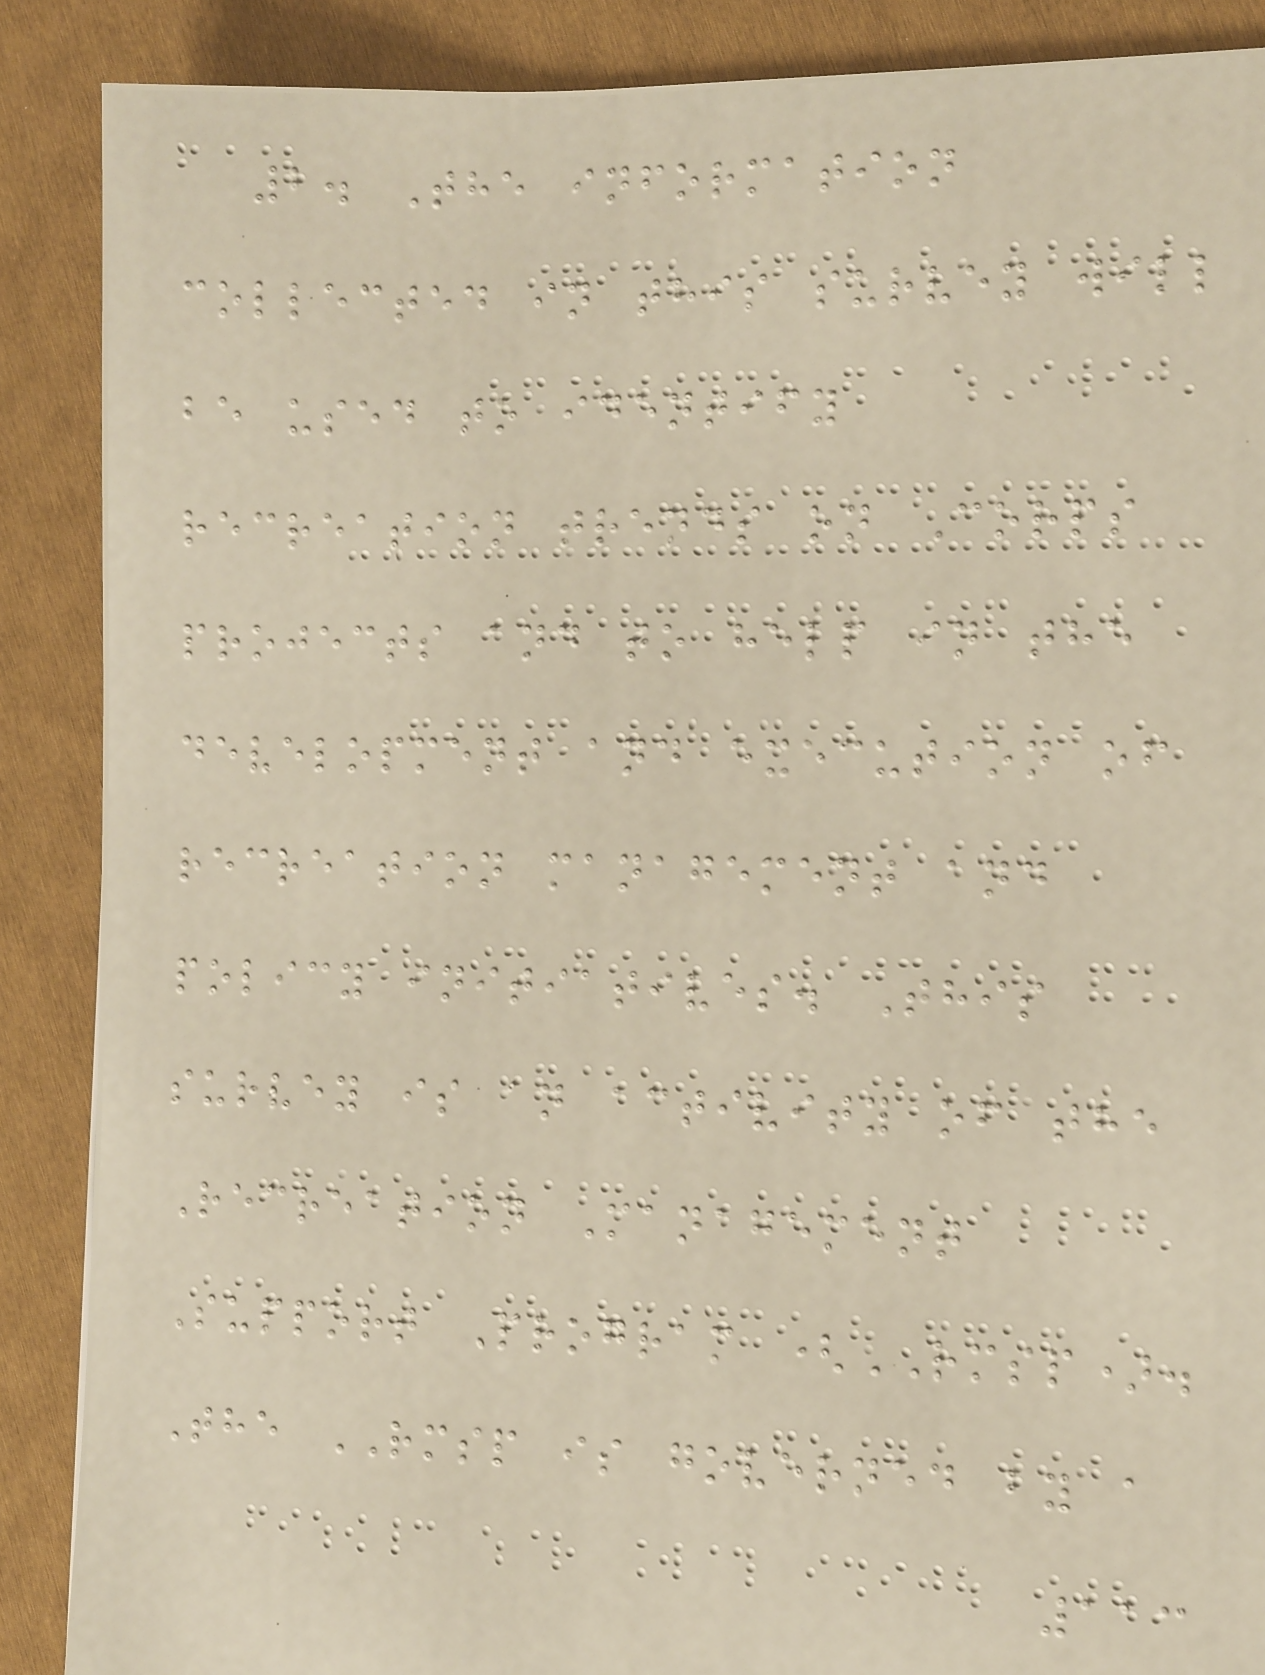2. The information
collected in this survey will
be used to identify
recreation trends on Corps
projects and to help in the
development and execution of
recreation management and
policy initiatives. This
survey is an activity of the
Recreation Management
Support Program (RMSP).
The RMSP is governed by a
113
